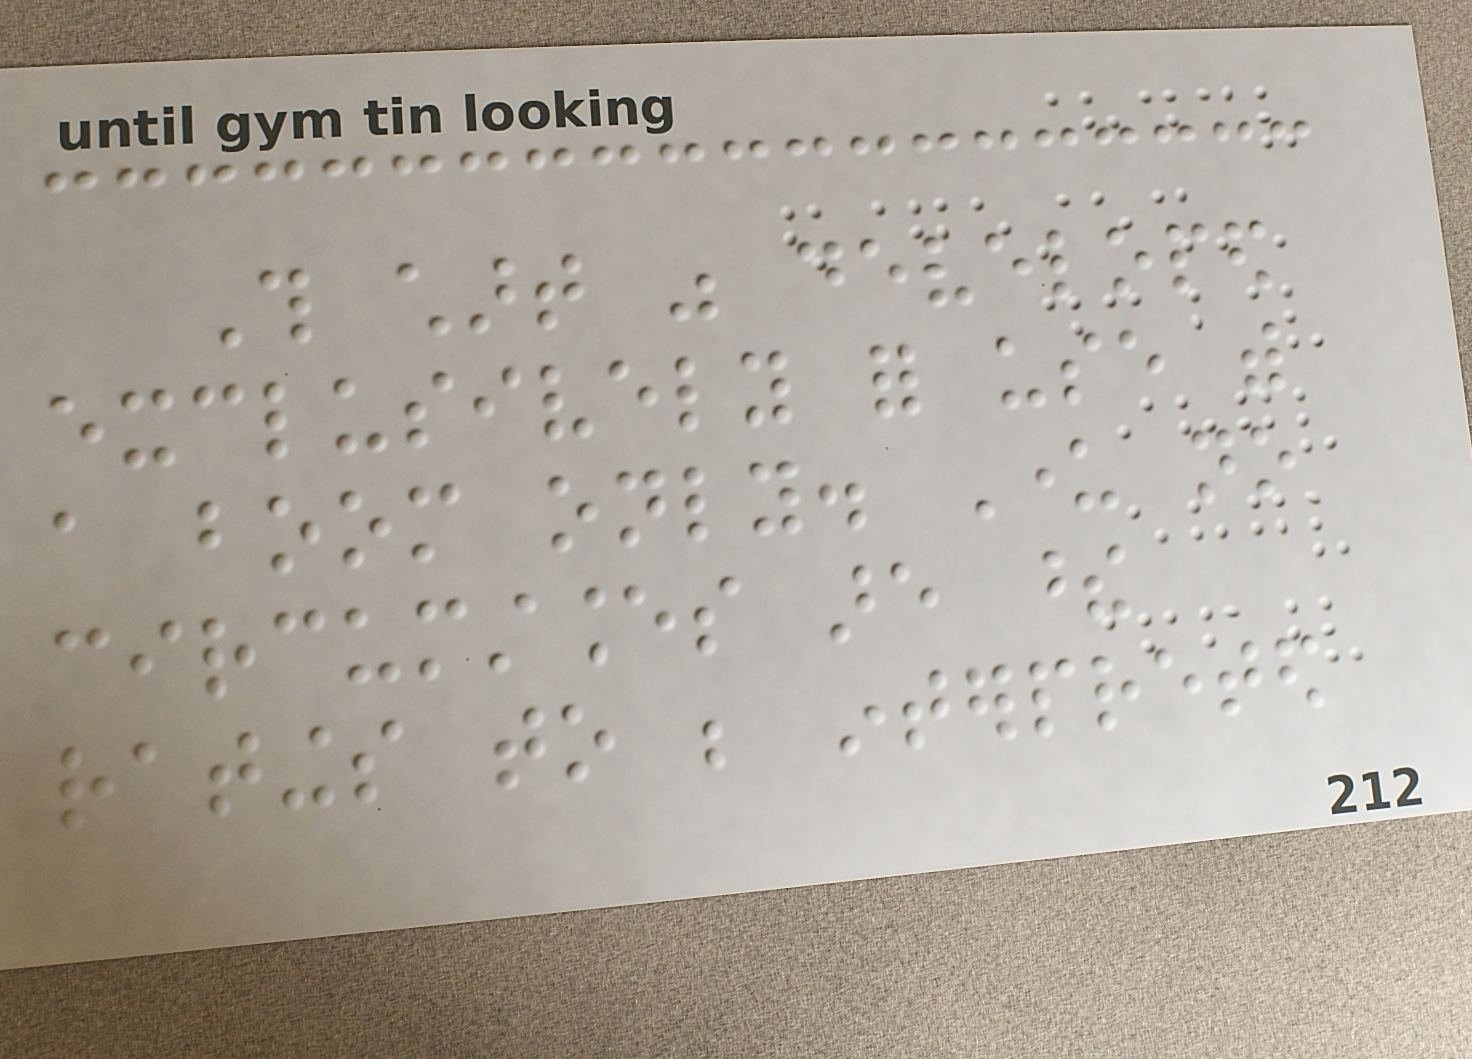This chart was developed
exclusively for use with
a boom only. Under no
circumstances are these
ratings to be interpreted
